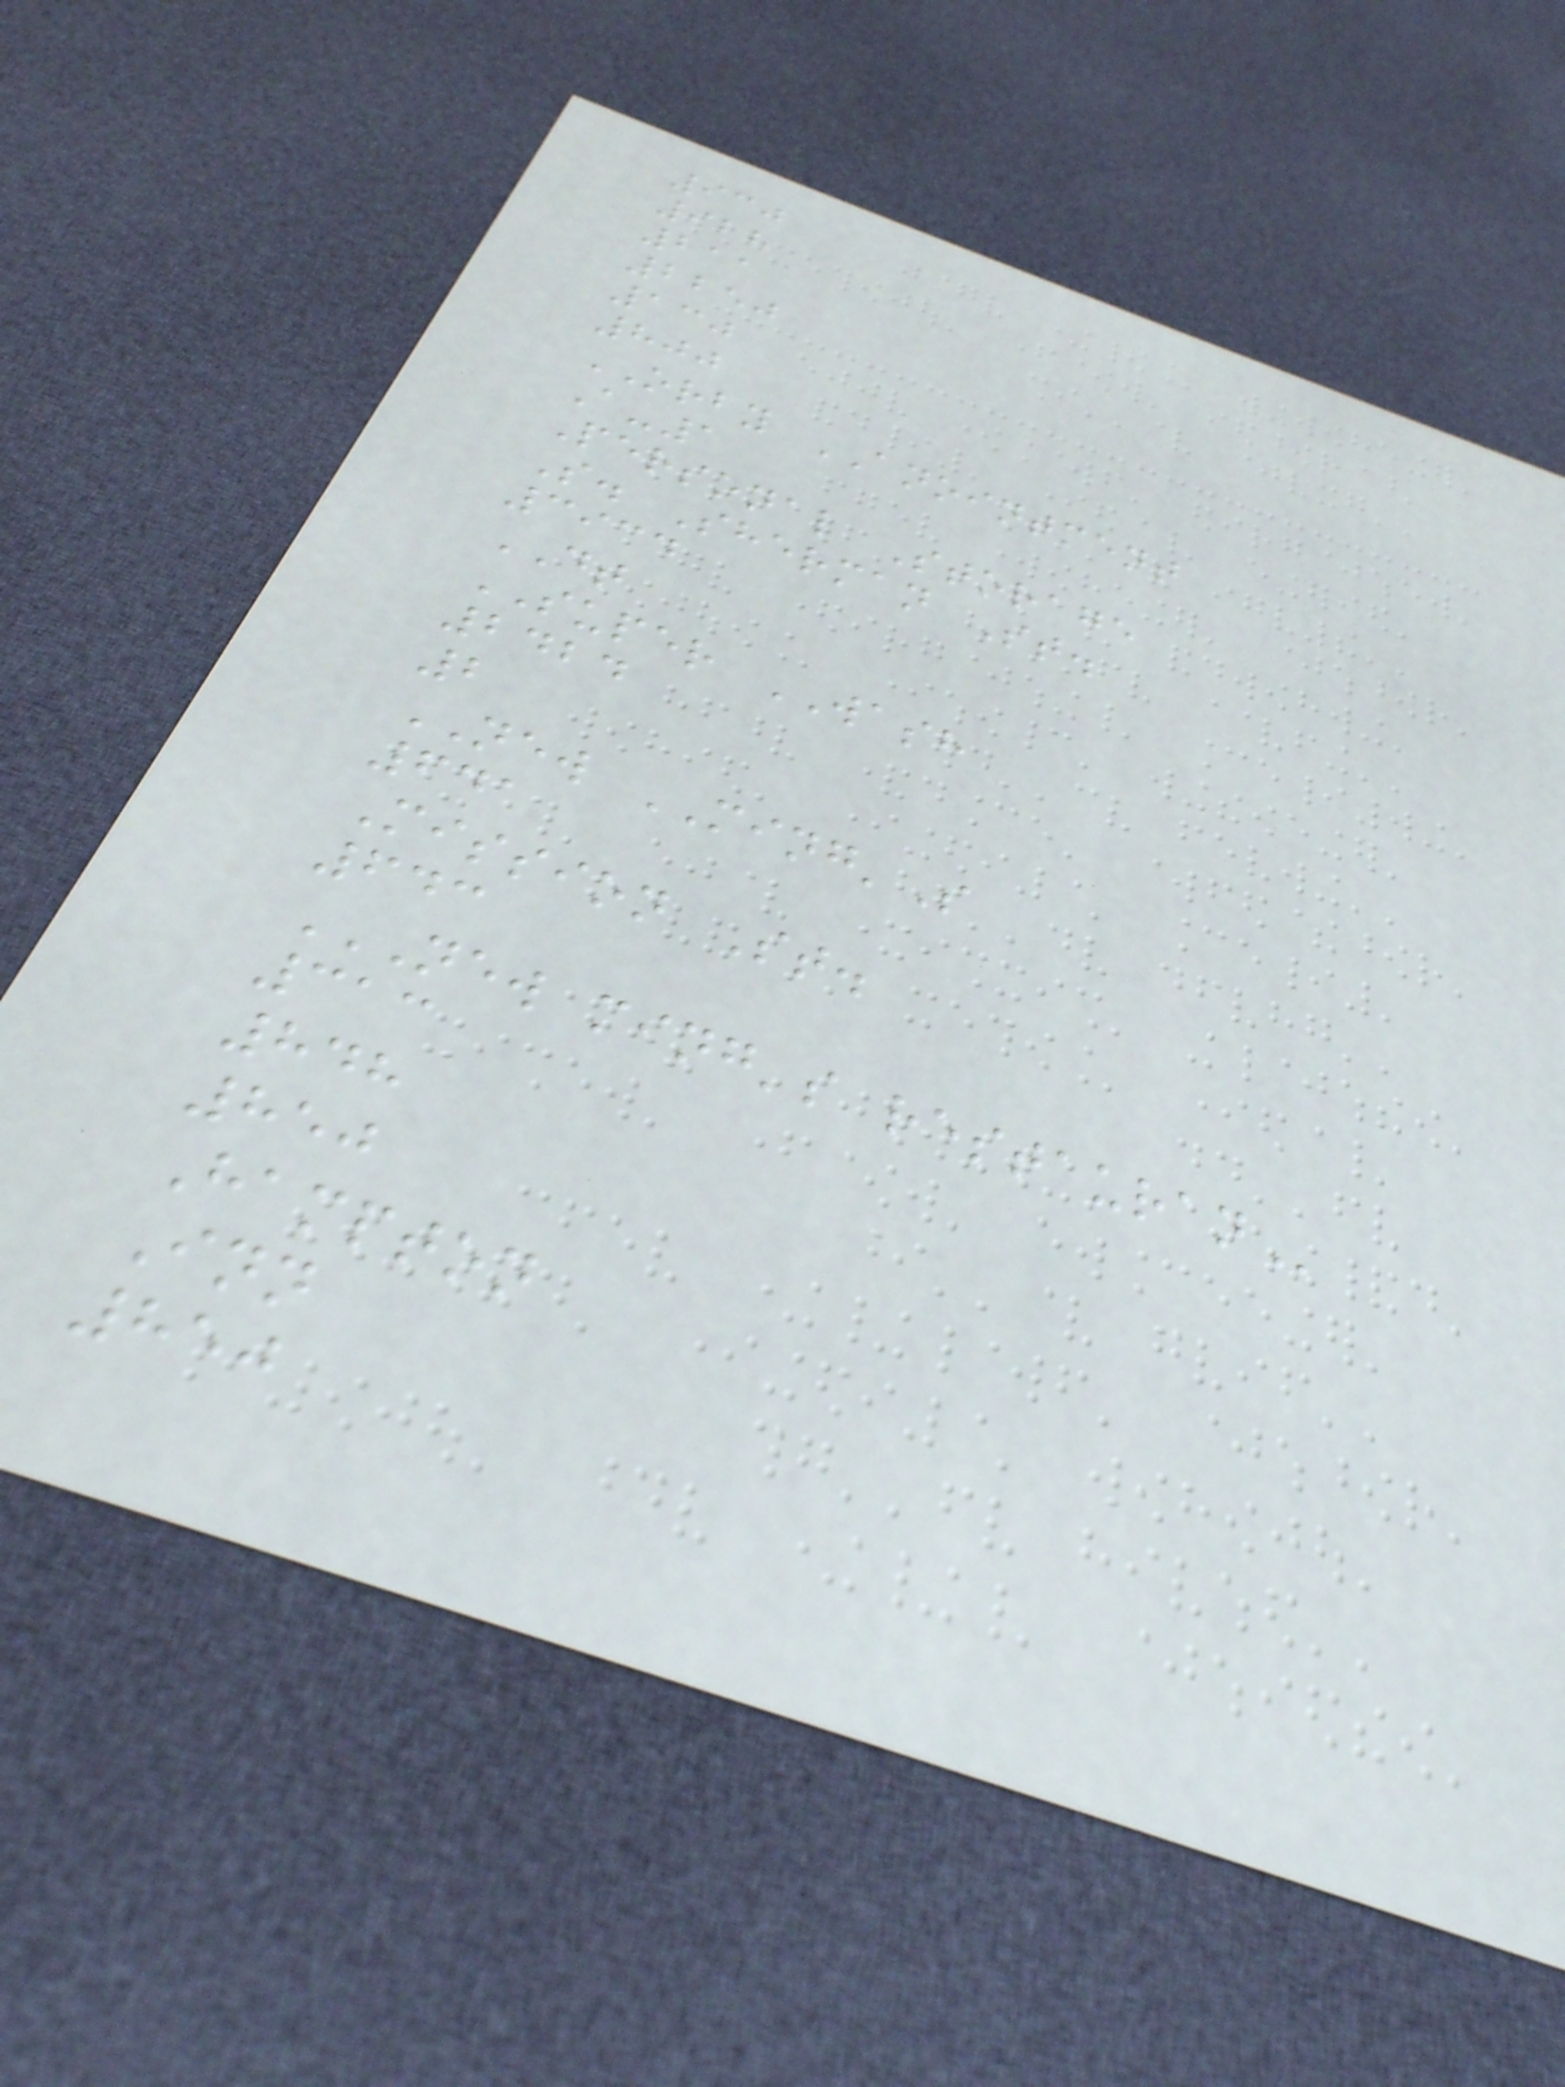930
928
211
2250
130
800
ORBY ANOINTMENT
A-1
Personal Storage
S. Sherman St.
3934
DT
SUPER WASH
2424
2
NEW MING'S
641
Mission St.
643
NEW MING'S RESTAURAN
313
848
850
Hampton
Inn
850
